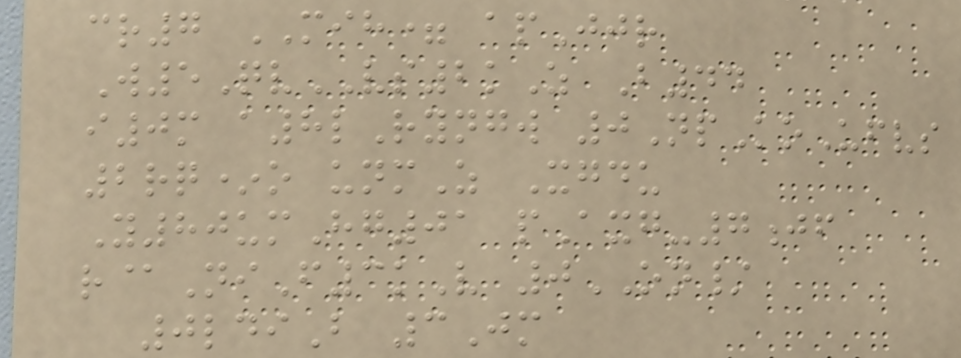cr7 MIH= apJjr
W5QvVS2kZ B44
i0m a8lRyngw 0NpKoUfvs
2rq*o unmZ Xgdu
Y80umHg01 pAxg-7jf
r@NiF3kV 0ON/
0ldiB 3Jm
